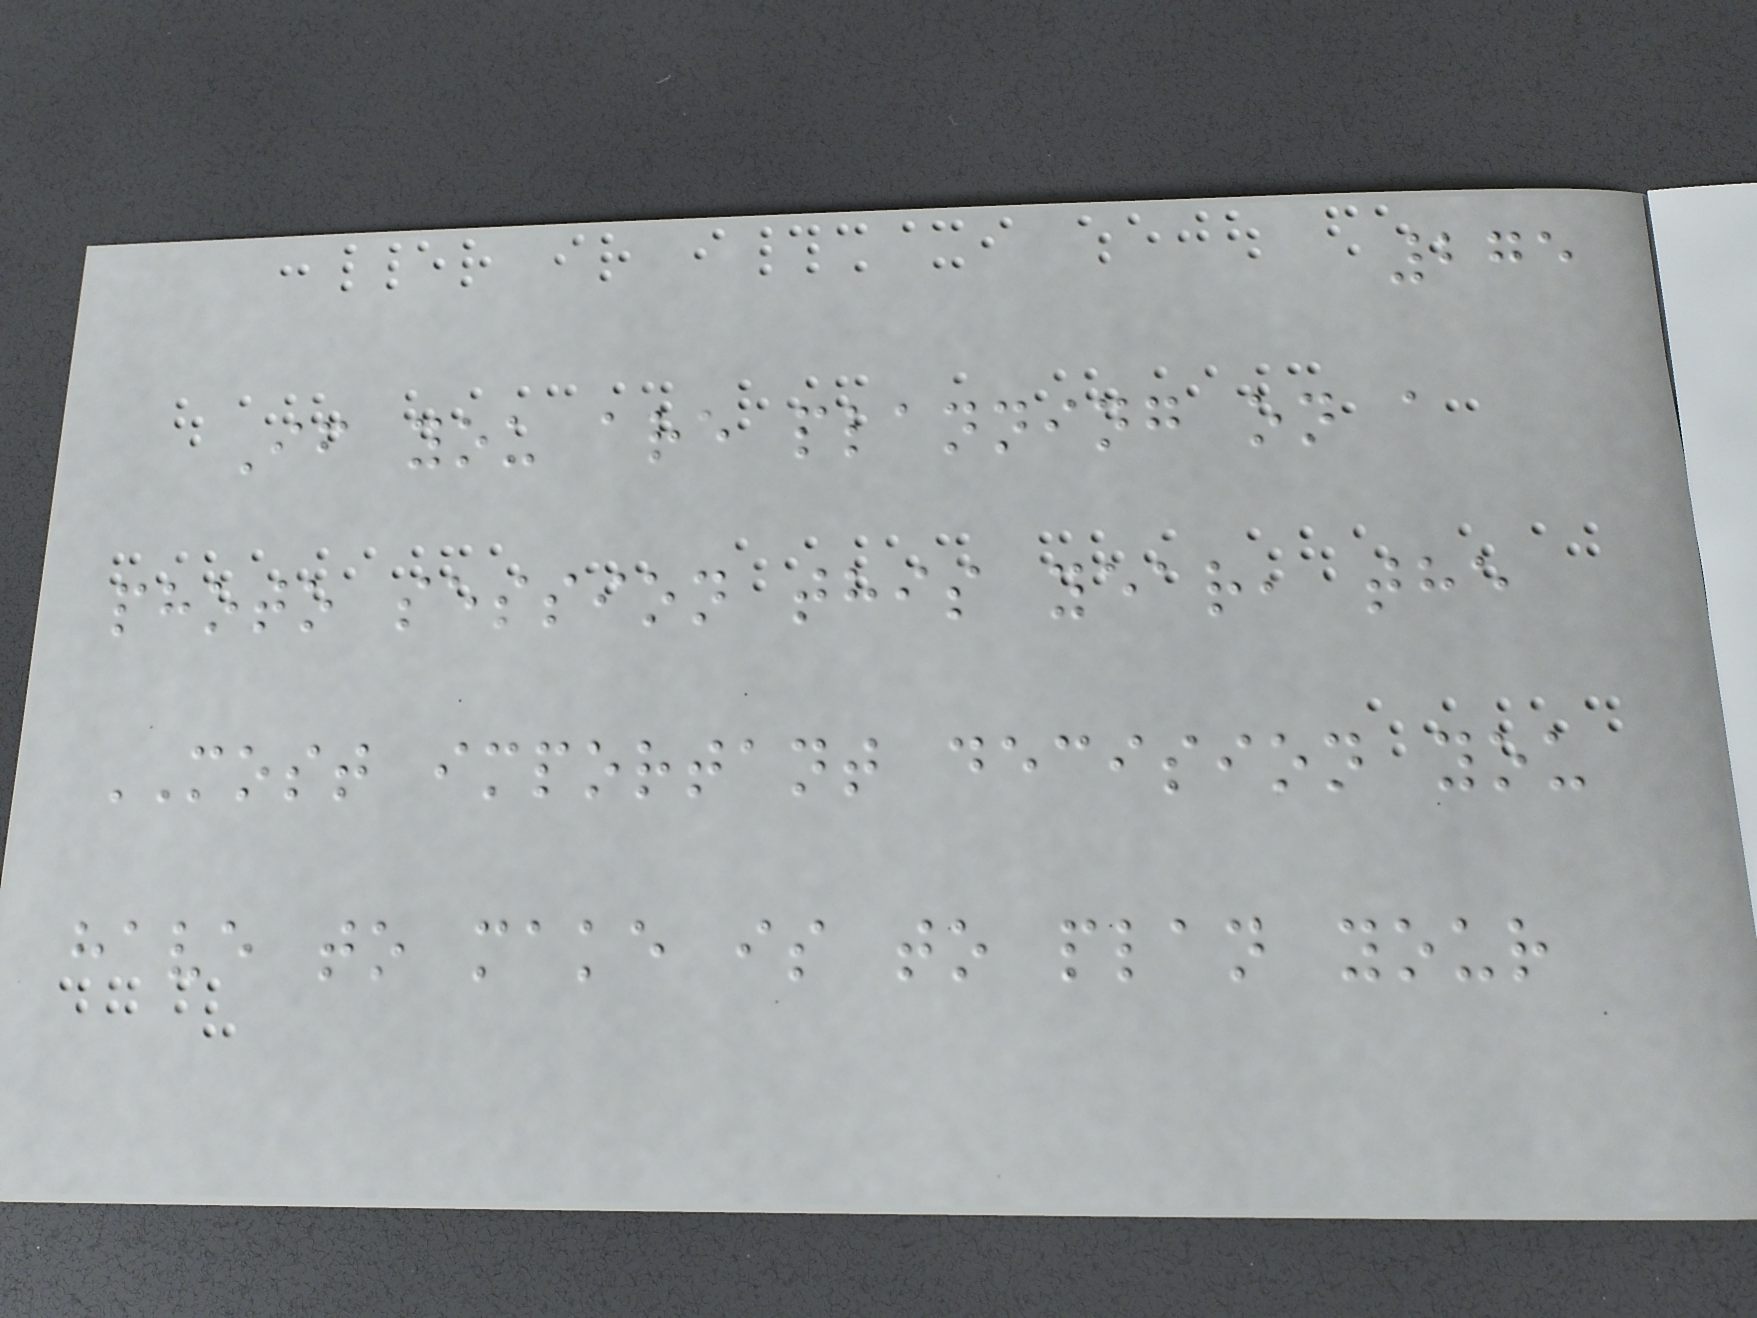275
If you are planning on a
photo session this year, the
MOST important decision you
have to make is to plan your
